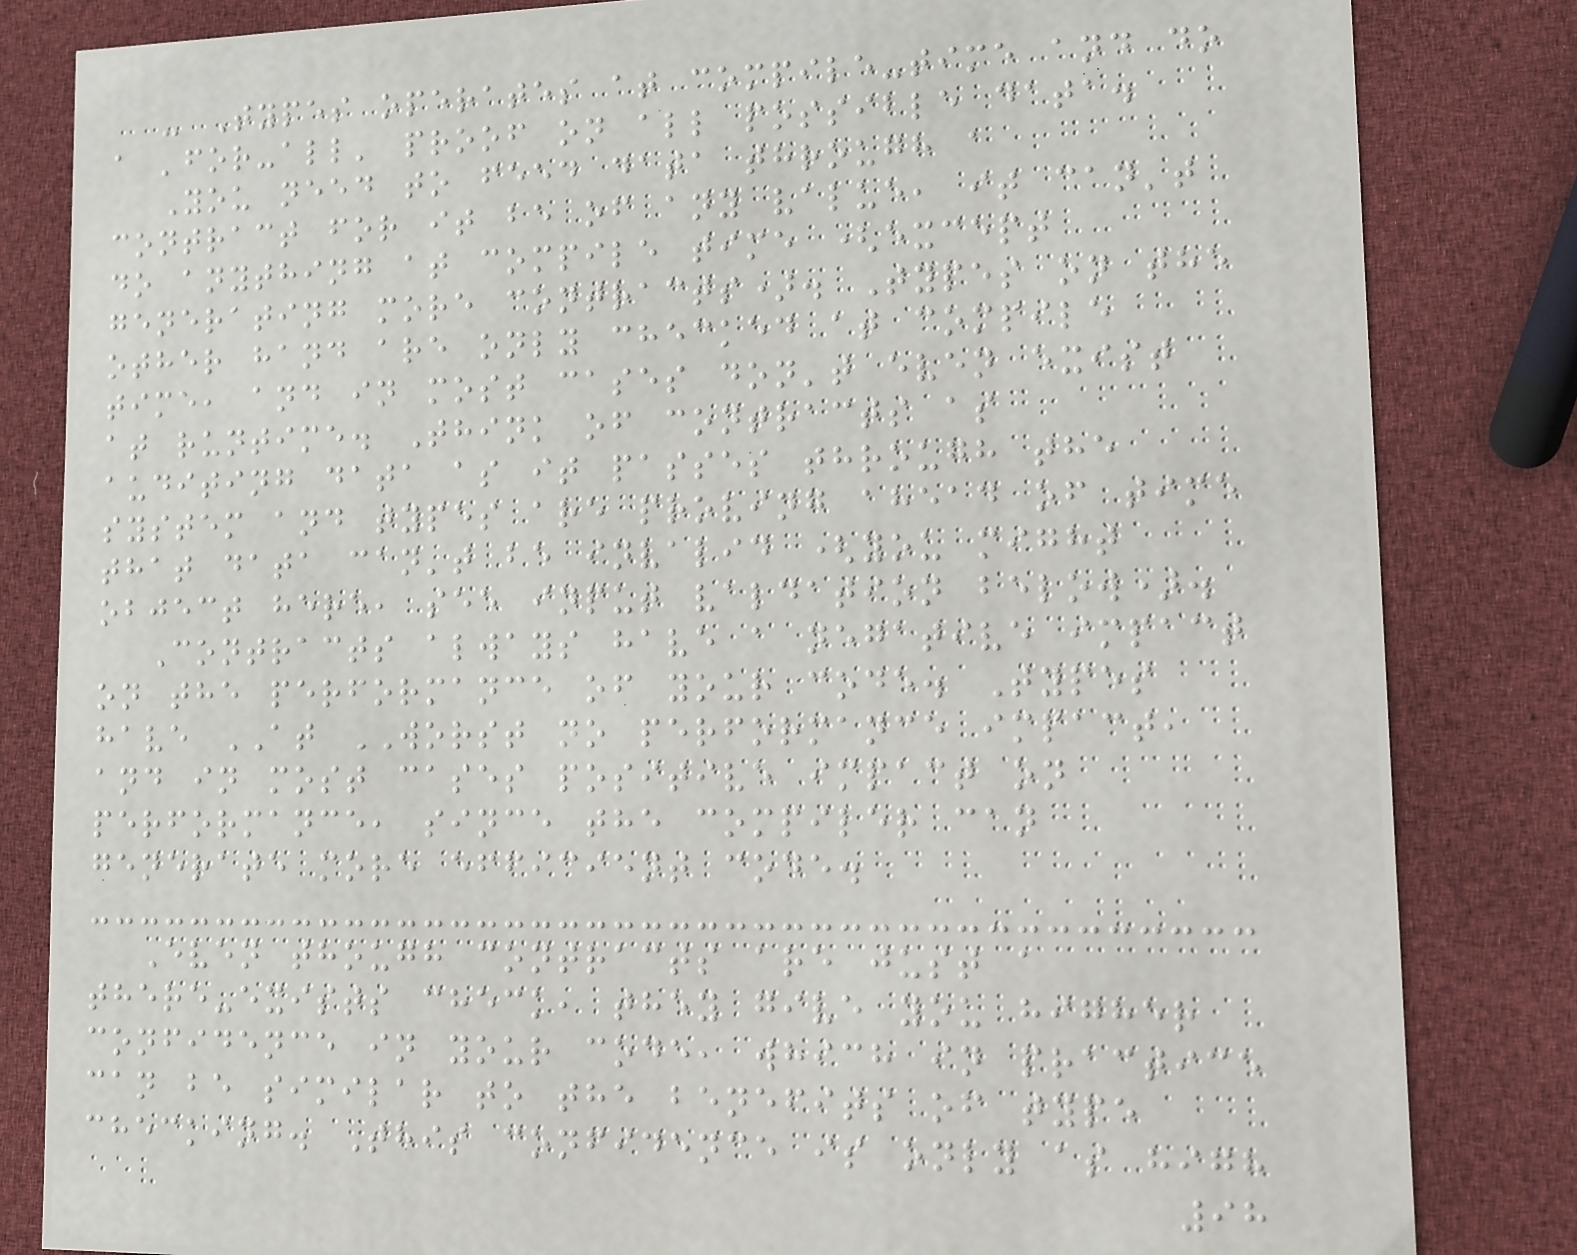- Types operates at compile-time and do
a 'for-all' proof on all possible data.
You need to feed data through a
contract for it be of any value, it can't
do anything at compile time (except
generating more contracts). Types on the
other hand are only checked at compile
time, and in most cases don't even exist
at runtime. Think of contracts as
auditing data as it passes through the
system and types are proving ahead of time
that data can't be invalid (you might
object here, see input valdation below).
Contracts always have a negative impact
on the performance of your code. Types
have AT WORST no performance impact,
and in most cases positive impact on
performance, since the compiler can
generate more efficient code.
Even though contracts are just a
there-exists check, they give you higher
confidence in your code, which in practice
can be similar to the benefits of type
checking. This confidence is only as high
98
